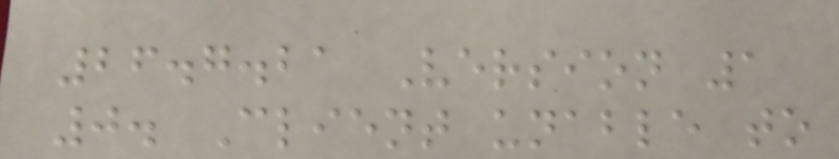26.7.21 Version 1
0. Client unable to
